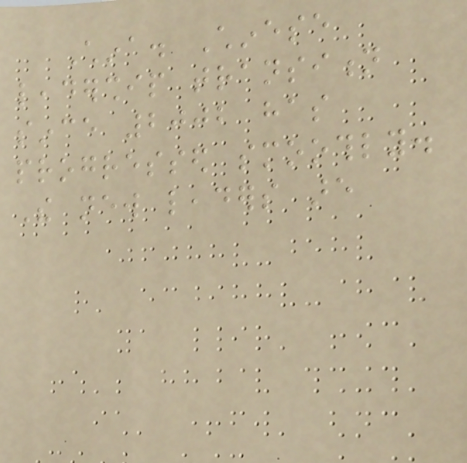China. Chinese
leadership transition
since 2002 has
progressed smoothly.
The new leaders are
